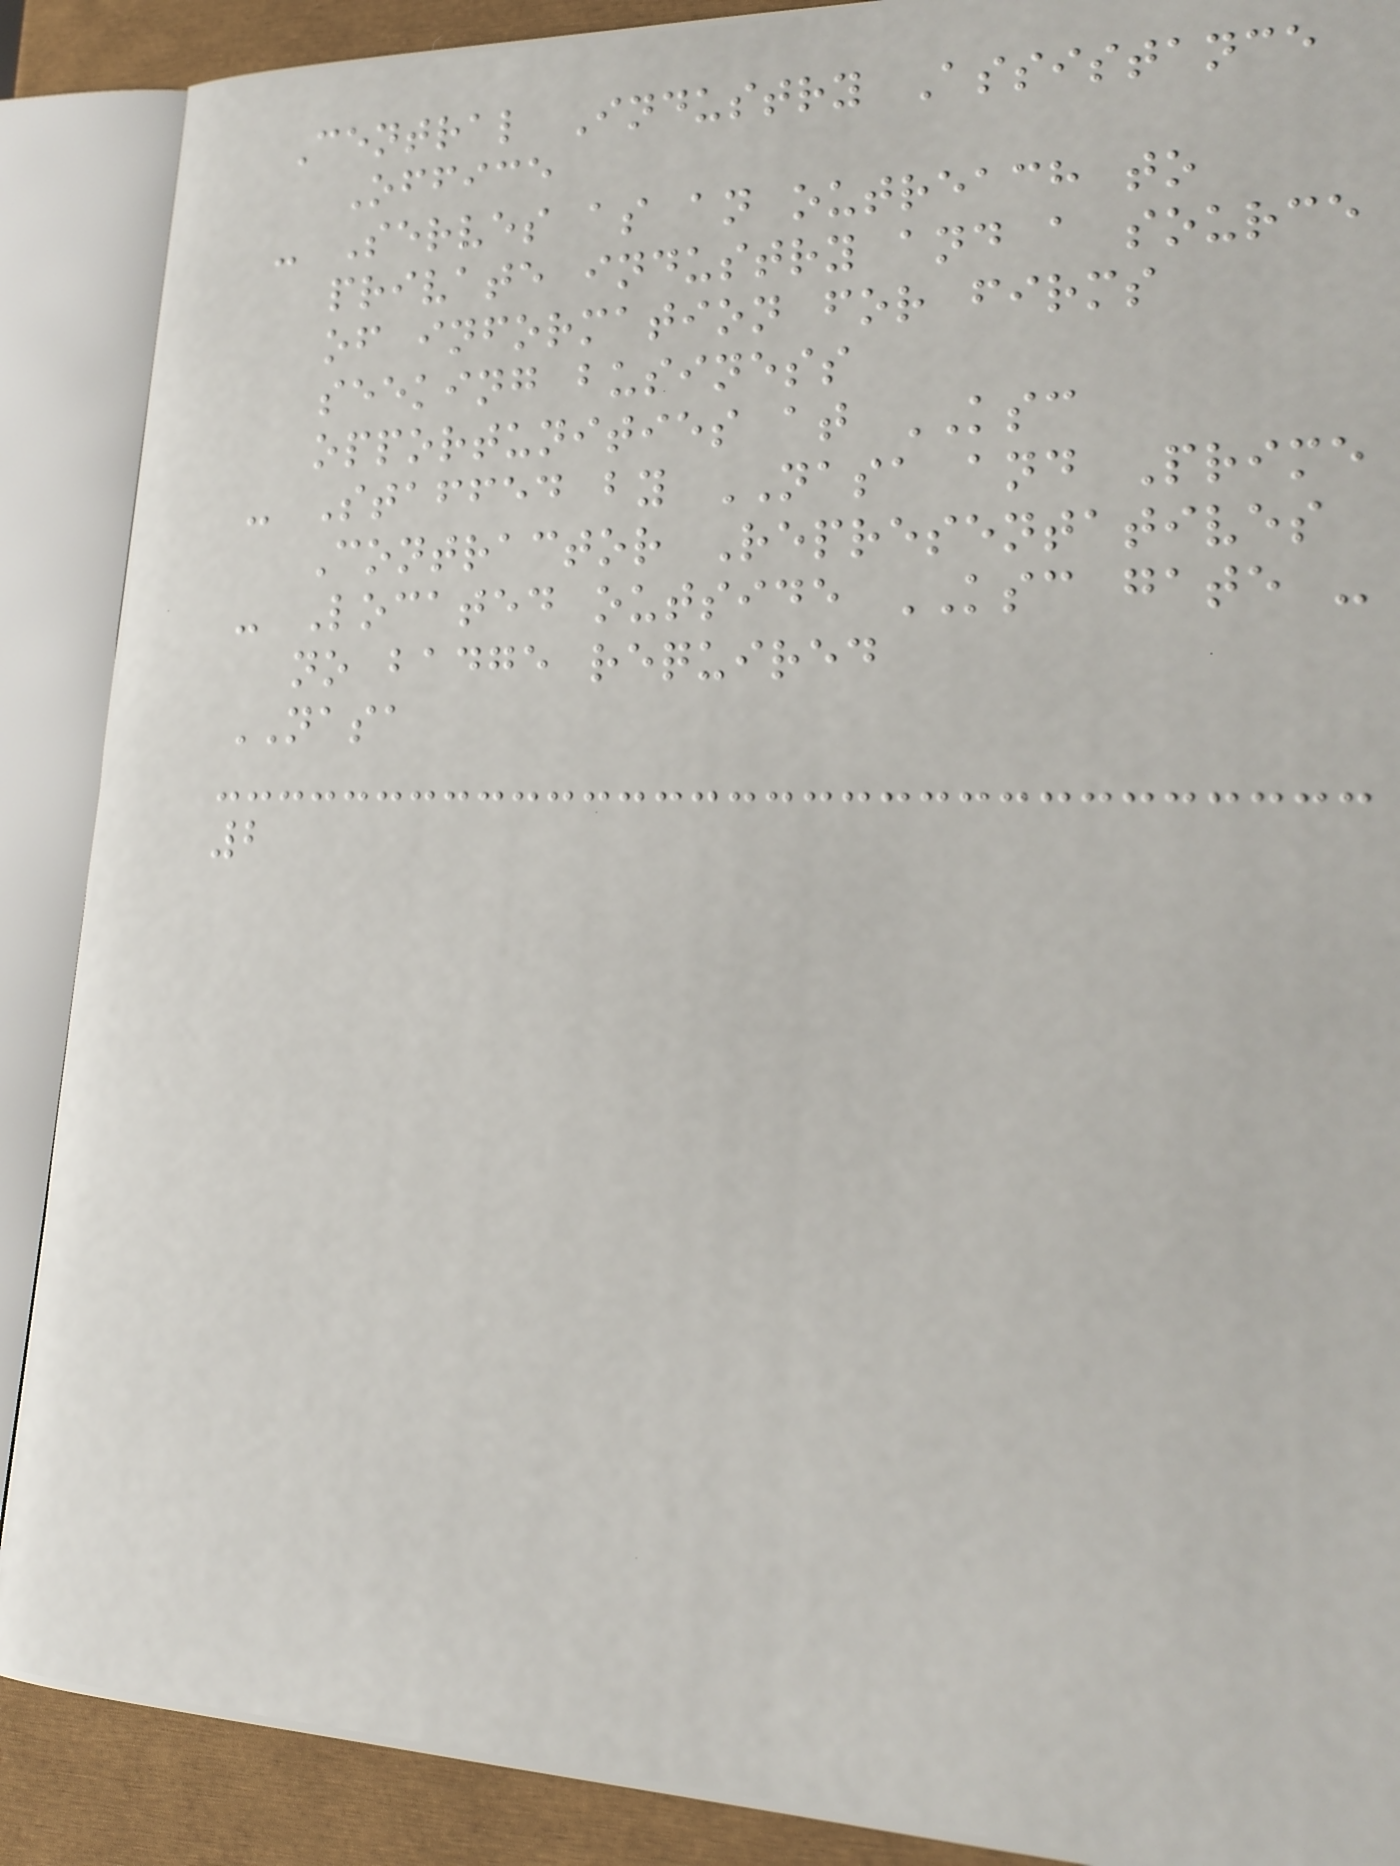Central Industry Assistance
Office
- Serves as an outreach to
private industry and a source
of information for firms
seeking business
opportunities at KSC
- Staffed by NASA and Prime
Contractor Representatives
- Located outside KSC gate -
no badge required
NASA
2
